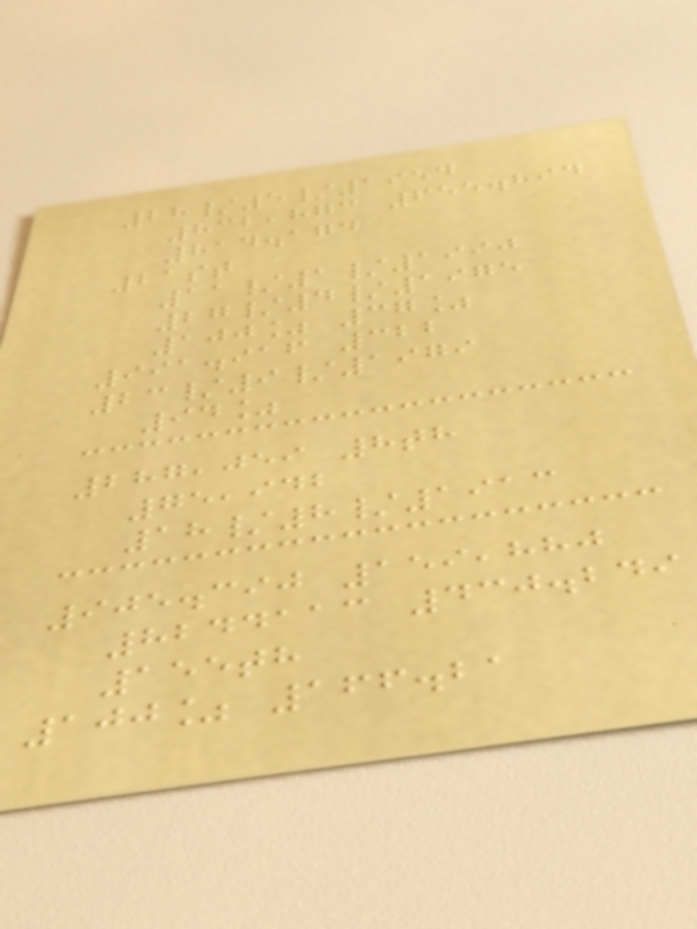28/5/1954
832,873 655.894
814.174
21st
11/1/1990
27/4/1975
100% 37%
991.916 322
23/9/1979
94%
287,059 8th
75,942
18/8/1913
905.390 159,880
8244113 430.249
155th
100% 166.21
